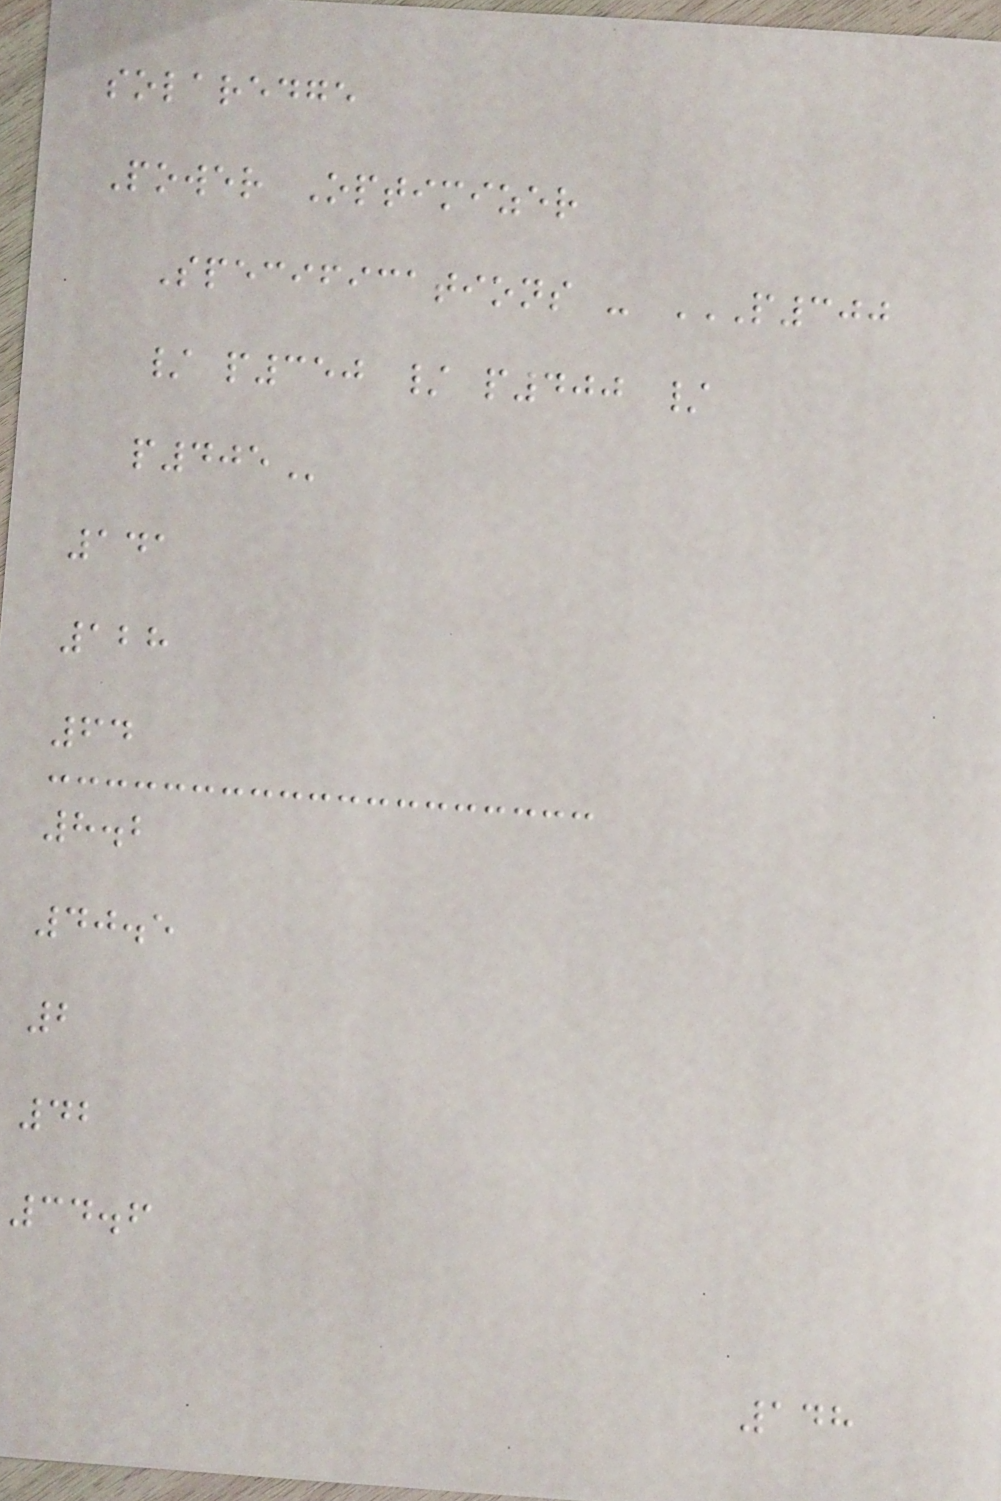solaredge
Power Optimizer
Specifications - P300
/ P350 / P400 /
P405
141
128
64
8.2
40.5
2
42
34.6
148
